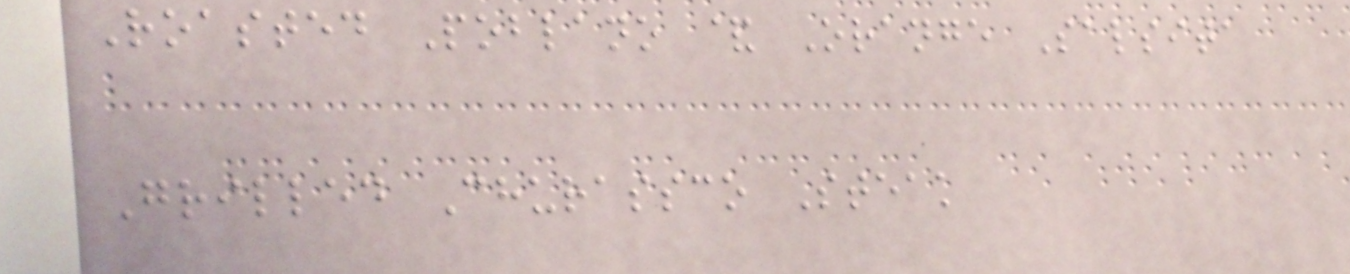Roasted Poblano & Orange Salsita
Grilled Churassco Steak
